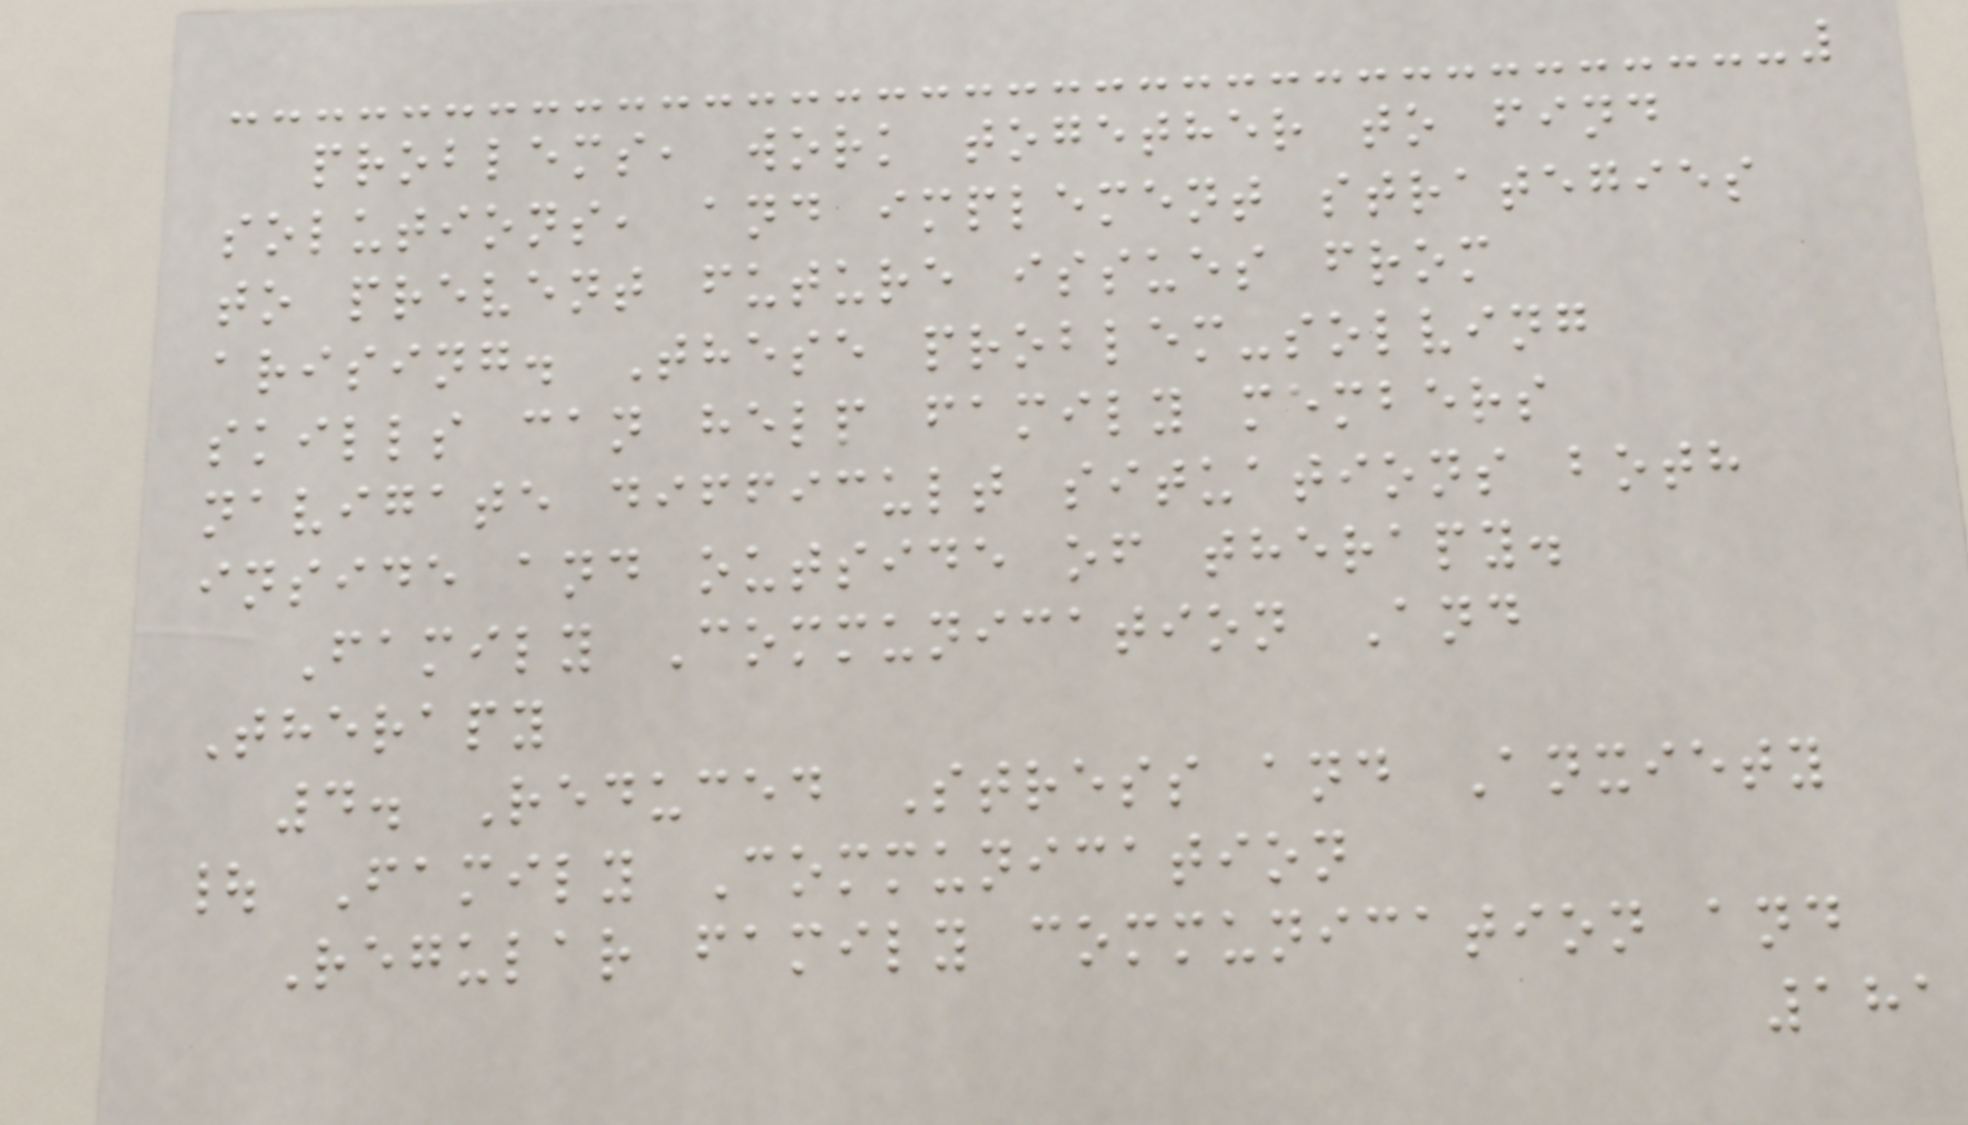problems, work together to find
solutions, and implement strategies
to prevent future issues from
arising. These problem-solving
skills can help family members
navigate difficult situations both
inside and outside of therapy.
Family Communication And
Therapy
4. Reduced Stress and Anxiety
| Family Communication
Regular family communication and
181
